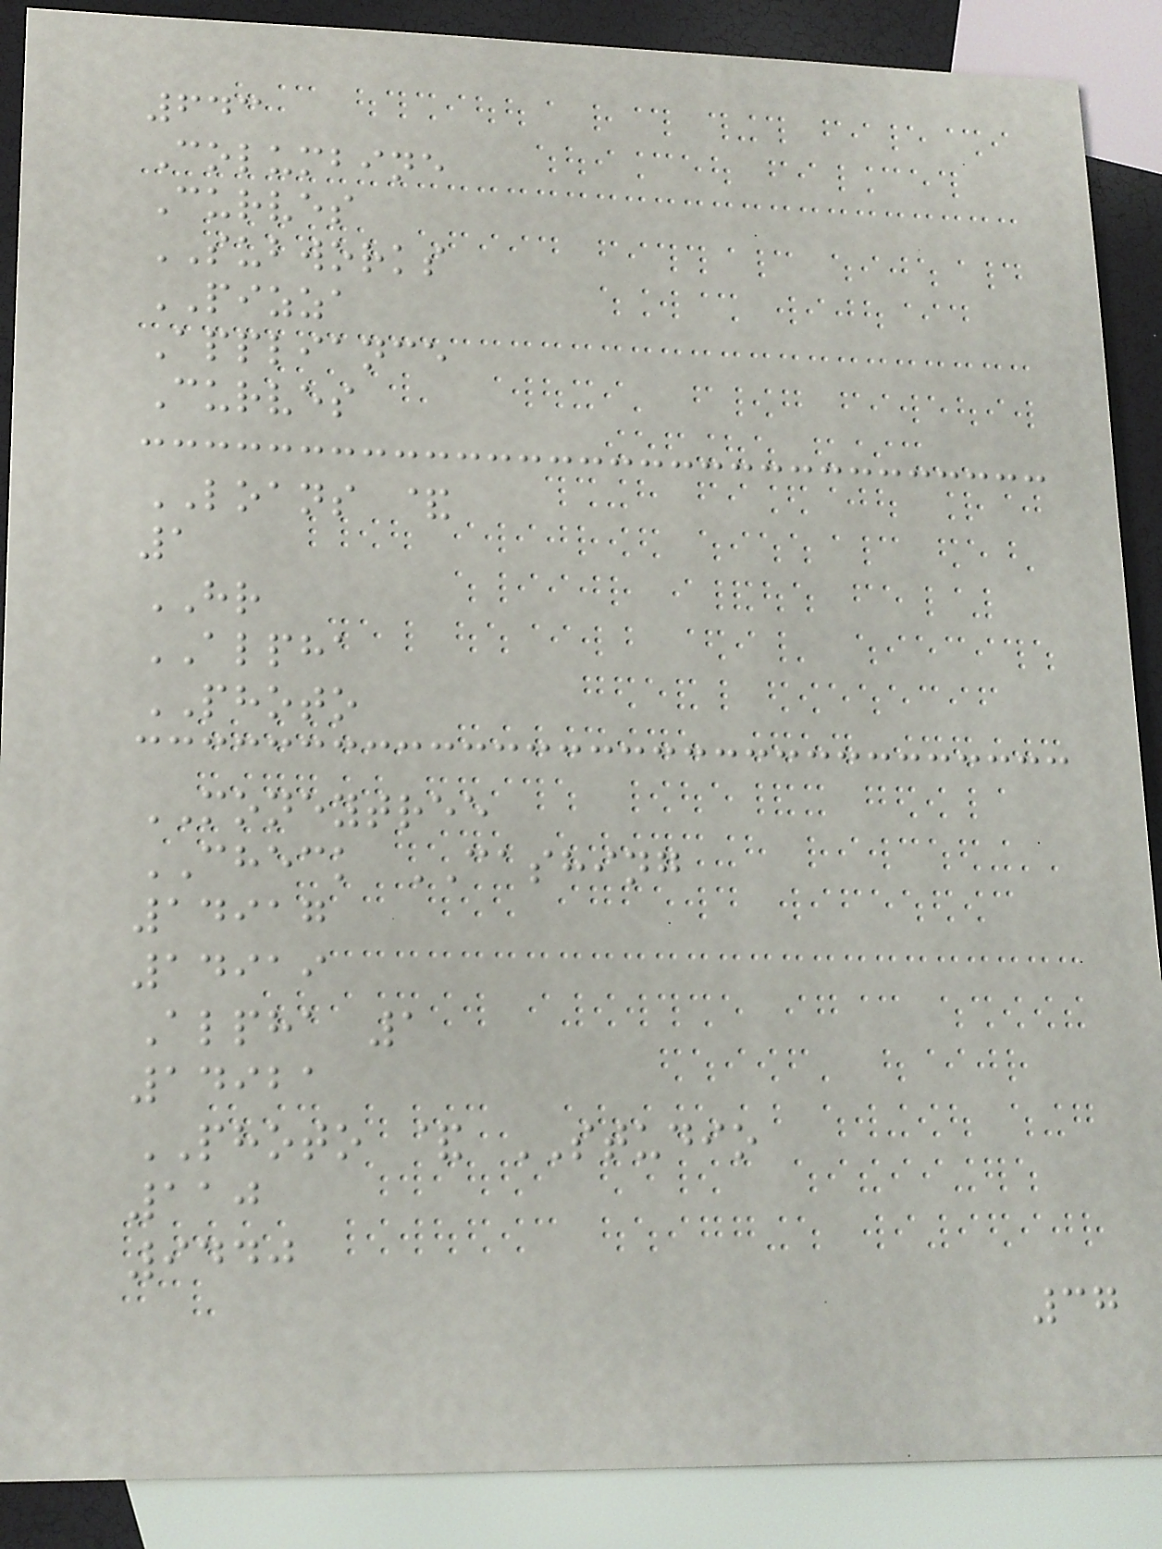643
Columbine
Curves
SUBWORKS
PIZZA
Appliance
Curves
LOANS &
1
HR
ALPHA
PHOTO
MONEYTREE
CHECK CASHING
14917
14919
Alpha 1
14921
PHOTO & STUDIO
110
9440
37
